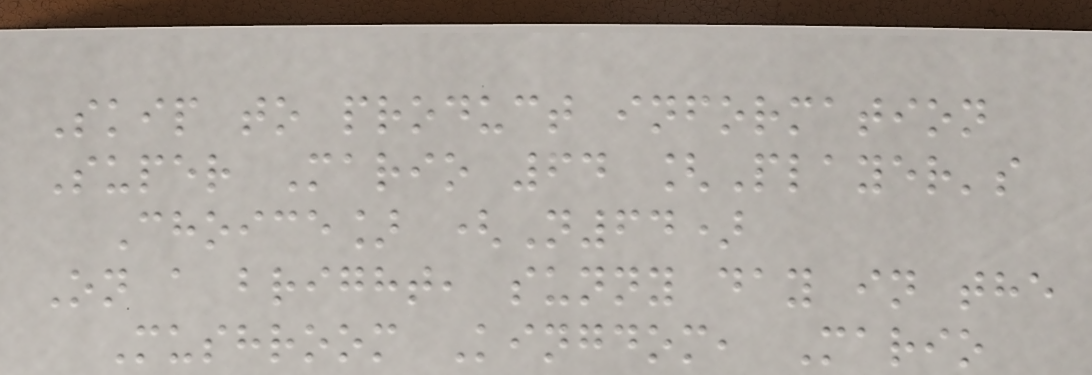Skip to product information
Super Mario 64 [Player's
Choice] (N64)
On a bright, sunny day in the
Mushroom Kingdom, Mario
